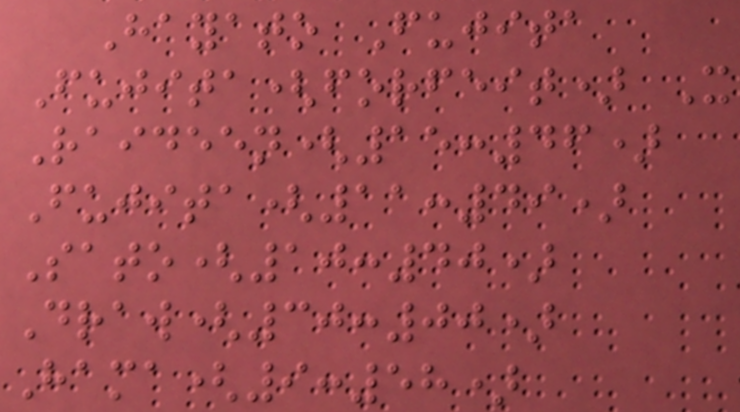Hayato Fujita
Fujita(forfeit) X
Raideen(15:46)
Fujita(11:49)
Sato(10:40)
Draw(30:00)
Hama(9:58)
